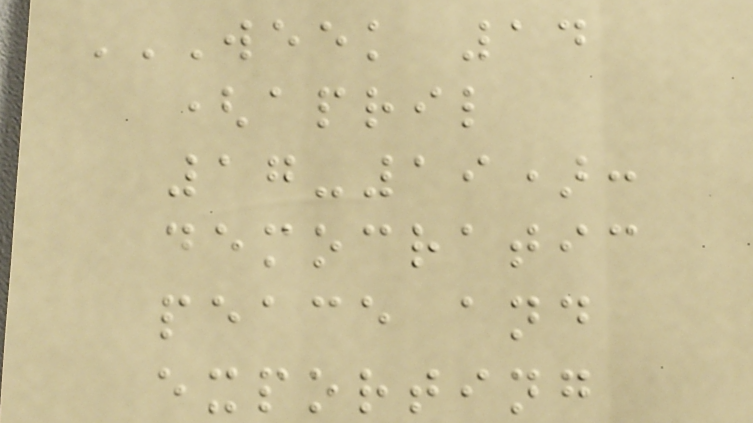WEEK 14
(APRIL
17-19):
DEMOCRATIC
PEACE AND
EXPORTING
